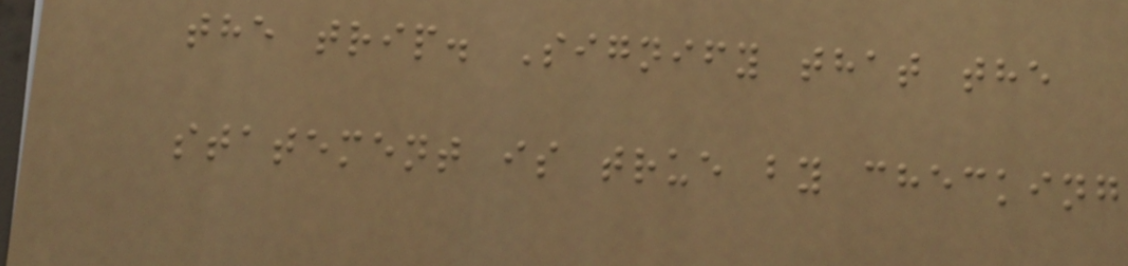the trip. Signify that the
statement is true by checking
